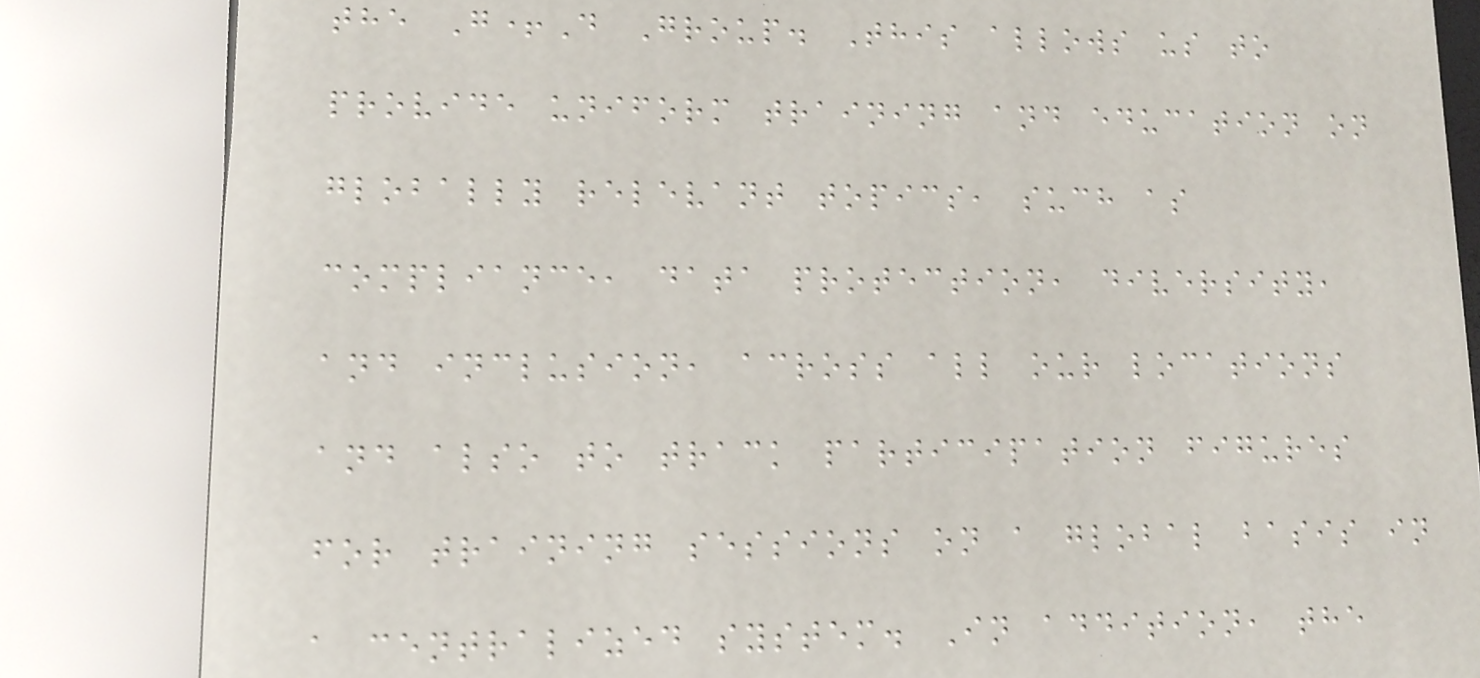the G+D Group. This allows us to
provide uniform training and education on
globally relevant topics, such as
compliance, data protection, diversity,
and inclusion, across all our locations
and also to track participation figures
for training sessions on a global basis in
a centralized system. In addition, the
